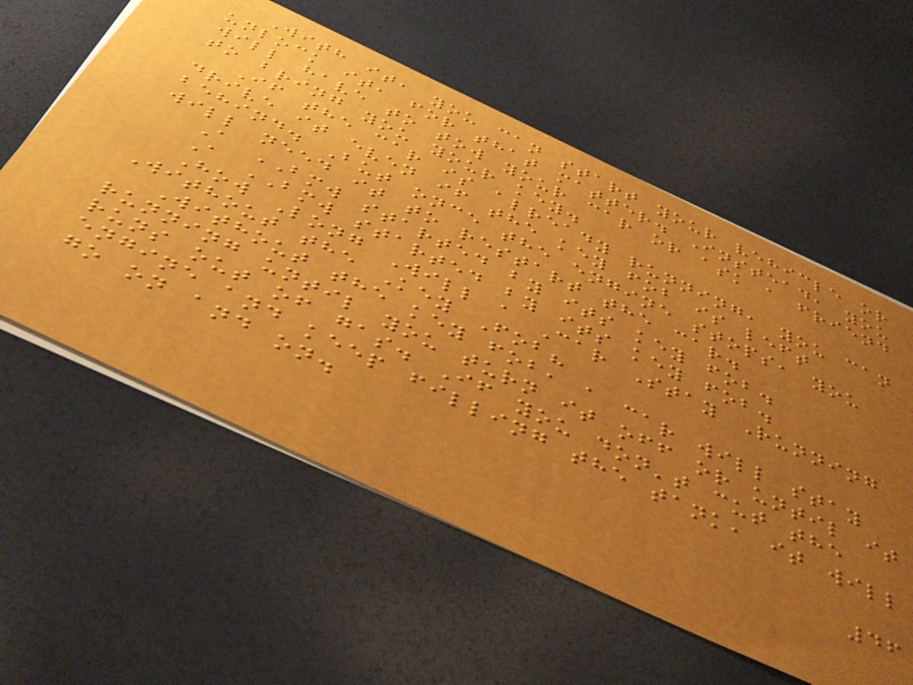With it, you can start your vehicle or
unlock it, for that matter. Instead, you
will have to tow your car or ask a friend
to bring you your key.
If the car is already running, you can
drive it even if the key fob is left
behind. But once the engine stops, you
will need it to restart the car.
A BMW started by its key fob.
A BMW started by its key fob.
How Long Will a Car Stay Running
Without the Key Fob?
Without the key fob, a car will stay
running until you turn it off or until it
runs out of gas. If you don't cut the
engine and keep filling the tank, it will
go on and on.
46
